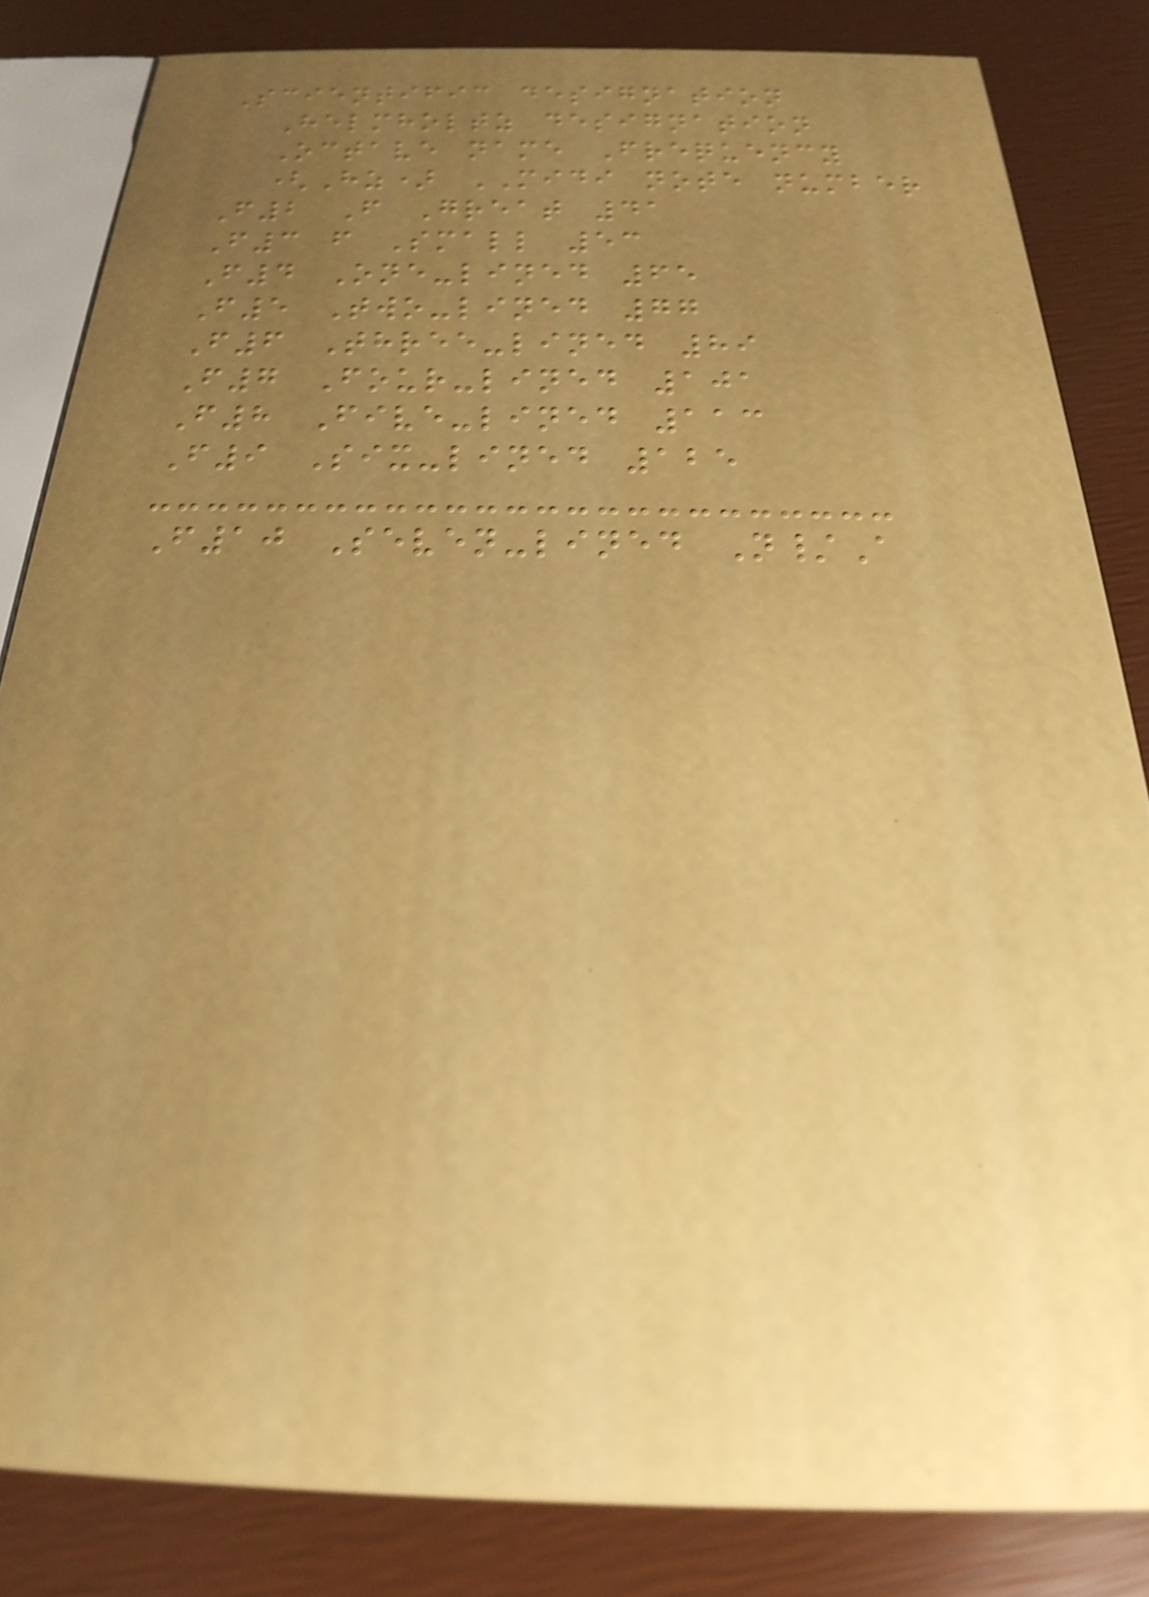Scientific designation
Helmholtz designation
Octave name Frequency
(Hz) MIDI note number
F2 F Great 41
F3 f Small 53
F4 One-lined 65
F5 Two-lined 77
F6 Three-lined 89
F7 Four-lined 101
F8 Five-lined 113
F9 Six-lined 125
F10 Seven-lined N/A
